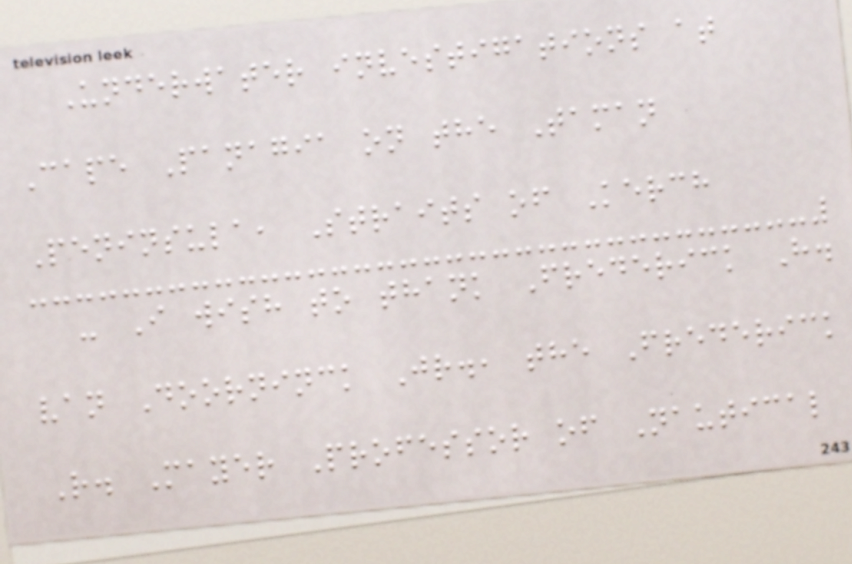Underwater investigations at
Cape Panagia on the Taman
Peninsula, Straits of Kerch
- I wish to thank Frederick H.
van Doorninck Jr., the Frederick
R. Mayer Professor of Nautical
